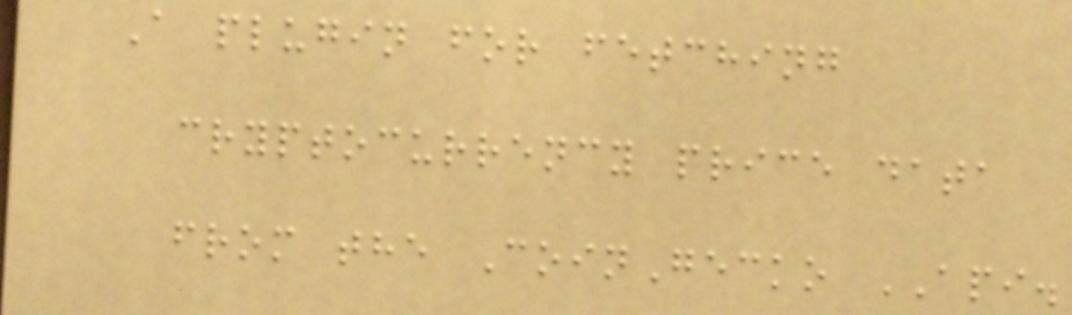A plugin for fetching
cryptocurrency price data
from the CoinGecko API.
